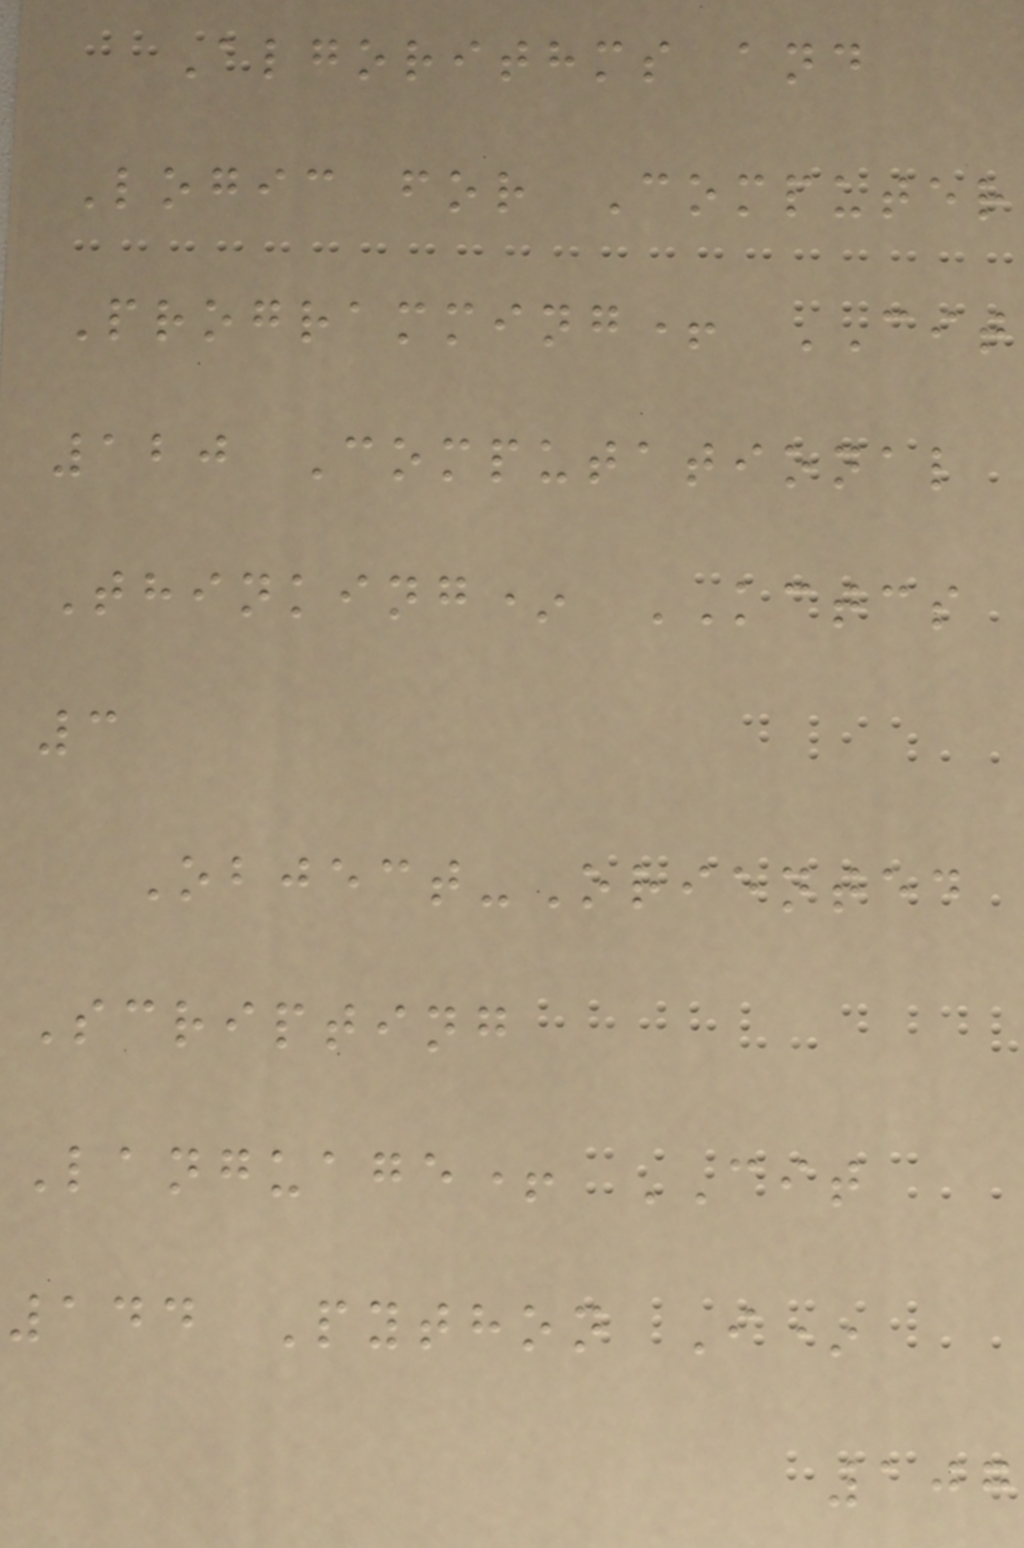Algorithms and
Logic for Computer
Programming+ CIT
120 Computational
Thinking* KCTCS
3
Object-Oriented
Scripting
Language+ CIT
144 Python I*
107
